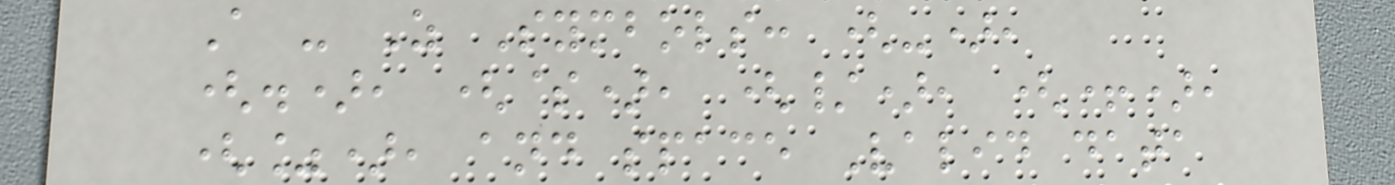A - Z Symbols: (-),
(.), ($), (/), (+),
(%), and space Valid data
